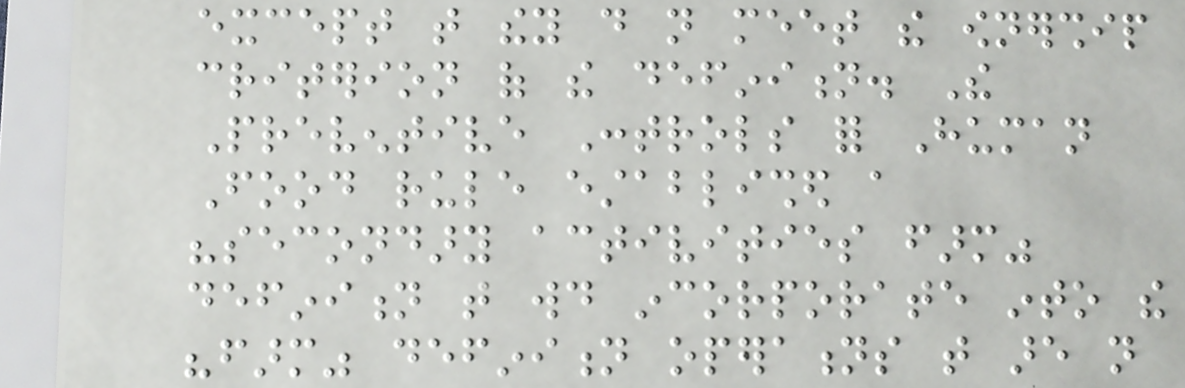except that they do not meet the ownership
criterion of the definition. The
Preventive Controls for Human
Food rule established a
"secondary activities farm"
definition that would incorporate into the
"farm" definition operations that are not
